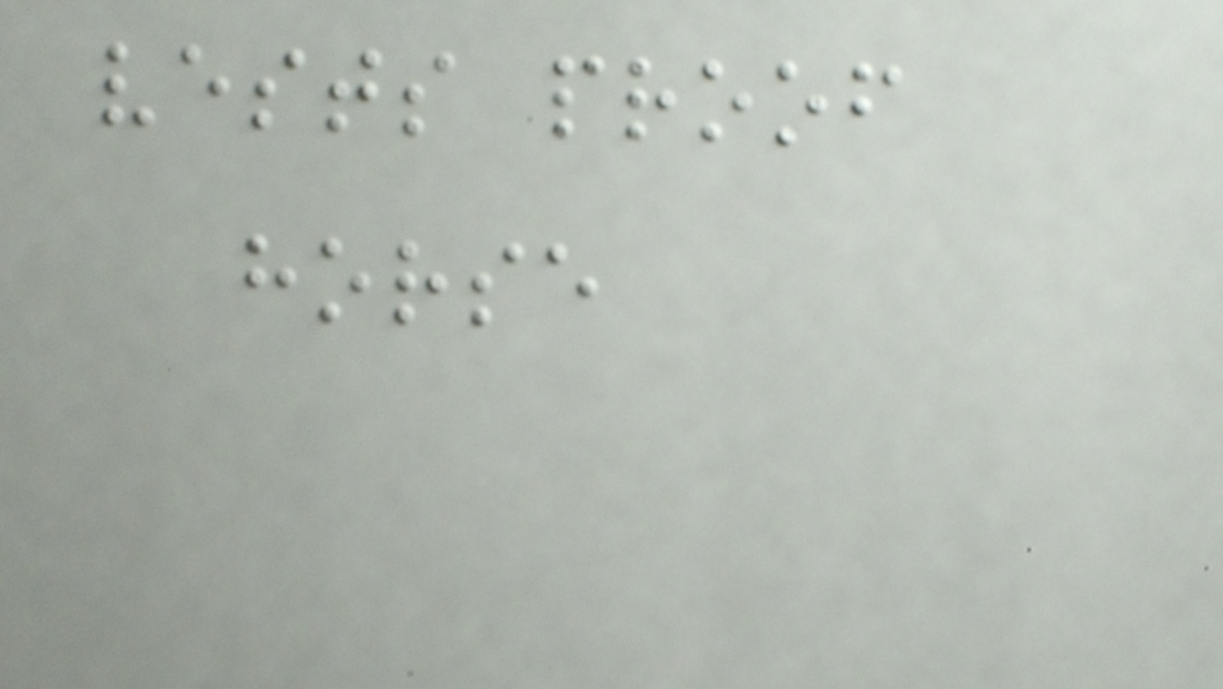vests proof
horse
